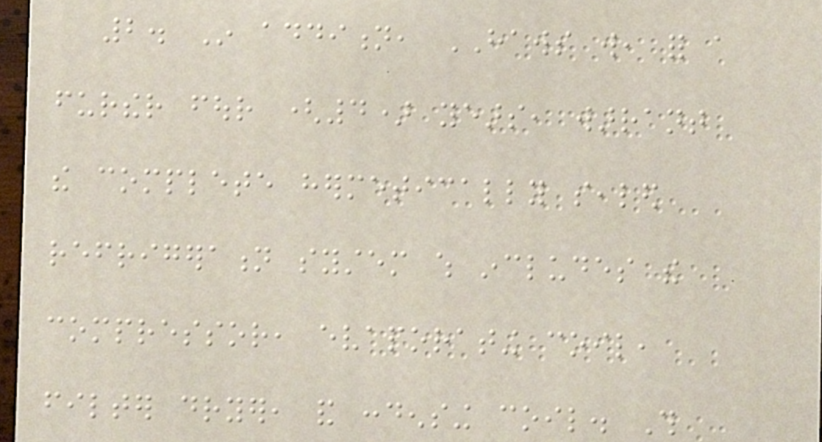2. In addition, HAWS will, for a
further four (4) years, warrant
the complete hermetically sealed
refrigeration system which includes the
compressor, evaporating coil,
filter dryer, and condensing coil. This
